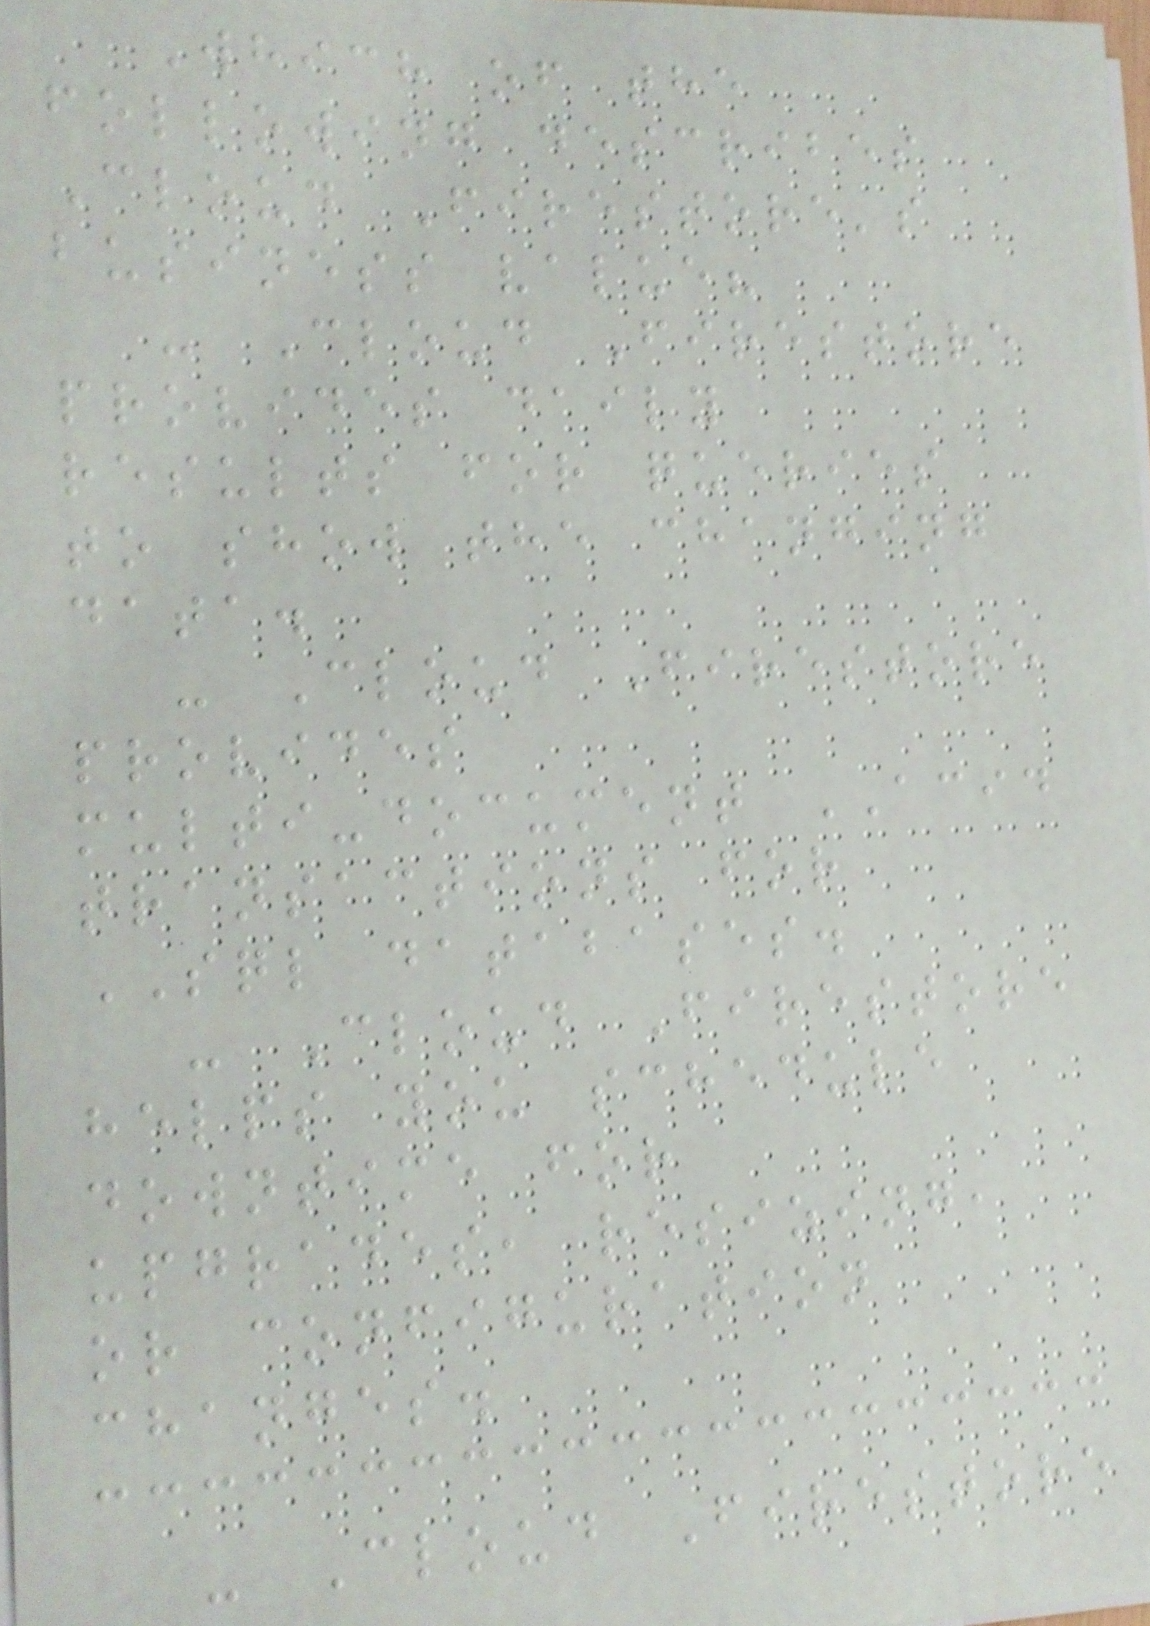Which of the
following describes
Cloud Firestore's
business value?
- Cloud Firestore
provides daily
results for queries
to show the changing
data.
- Cloud Firestore
provides
multi-document ACID
transactions for
SQL databases.
- Cloud Firestore
helps you schedule
downtime for
upgrades, resizing,
or configuration
changes.
- Cloud Firestore
